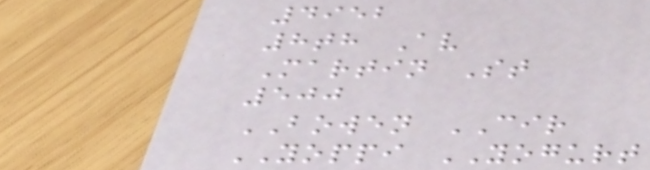4952
8th Av
Martin St
500
BOWEN CIR
YOPPI YOGURT
